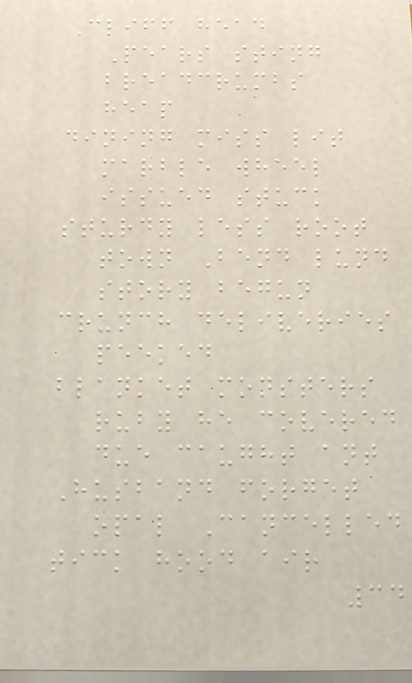Cliff head
Pears sting
breadcrumbs
heap
dining miss lit
marble wheel
issued stuck
sturdy less root
town Bend lund
story begun
crunch deliveries
peeked
blanket monsters
ruby he covered
due caught ant
Husband forget
opal Cancelled
tick hood air
34
